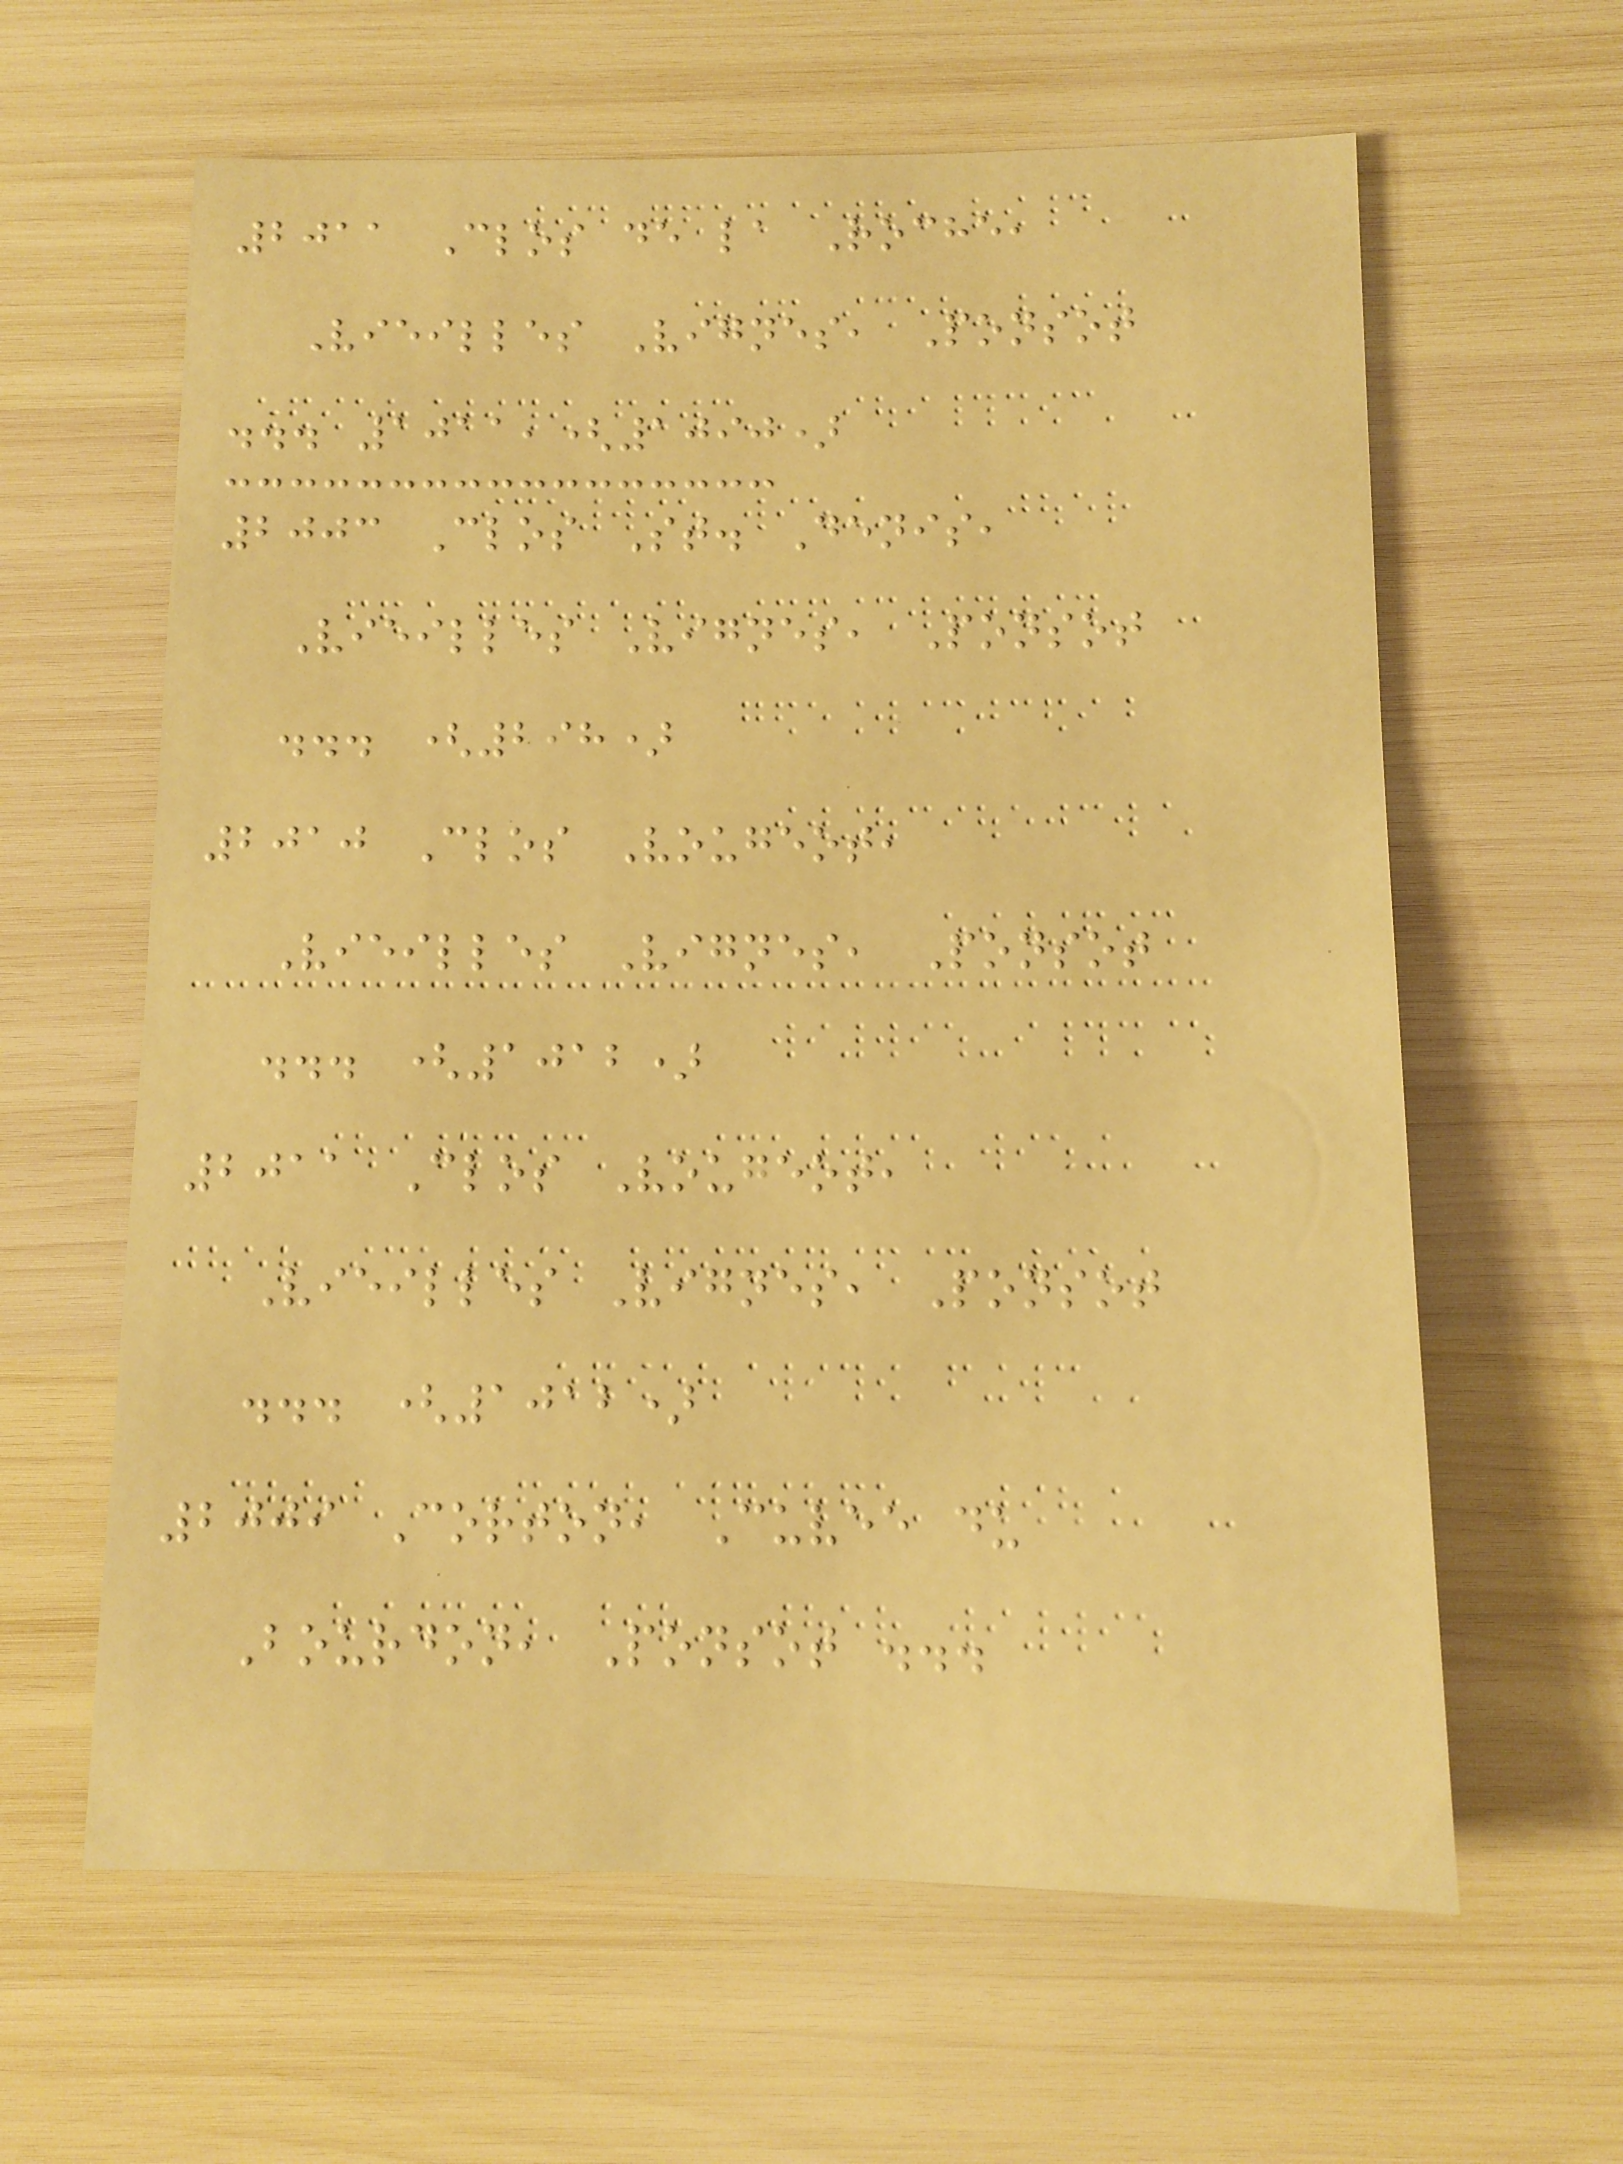2011 Clos de la Roche,
Vieilles Vignes, Ponsot
... 1011,(1090)
2003 Clos St. Denis,
Vieilles Vignes, Ponsot
... (298)
2010 Clos Vougeot,
Vieilles Vignes, Ponsot
... (1012)
2011 Clos Vougeot,
Vieilles Vignes, Ponsot
... (1012)
2009 Corton, Cuvee du
Bourdon, Ponsot ...
